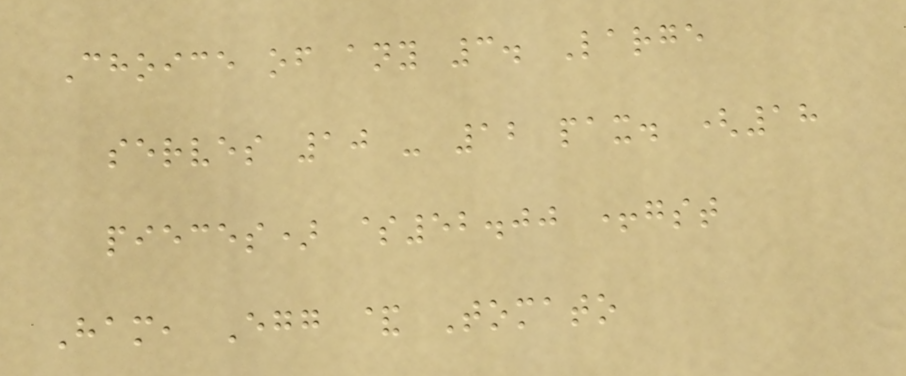Choice of any 3. Large
serves 10 - 12 pax. (18
pieces) $52.00 +gst
Ham, Egg & Tomato
